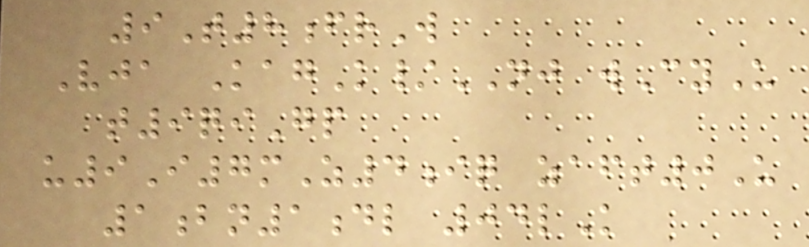9T8frW
Vja KagK/NJ wCyU
t9qiGp
u9I7mZ4iq zaft0U
1bn1dl 04lK
